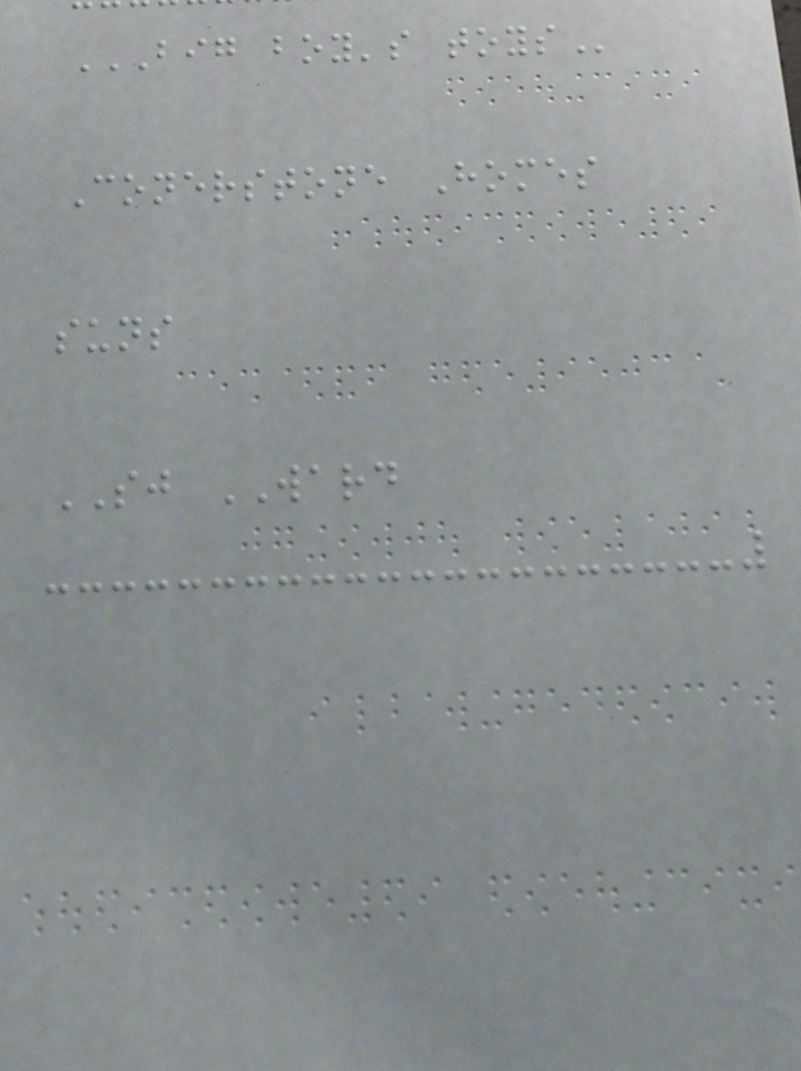BIG BOY'S TOYS
Conerstone Homes
suns
SJ WARD
